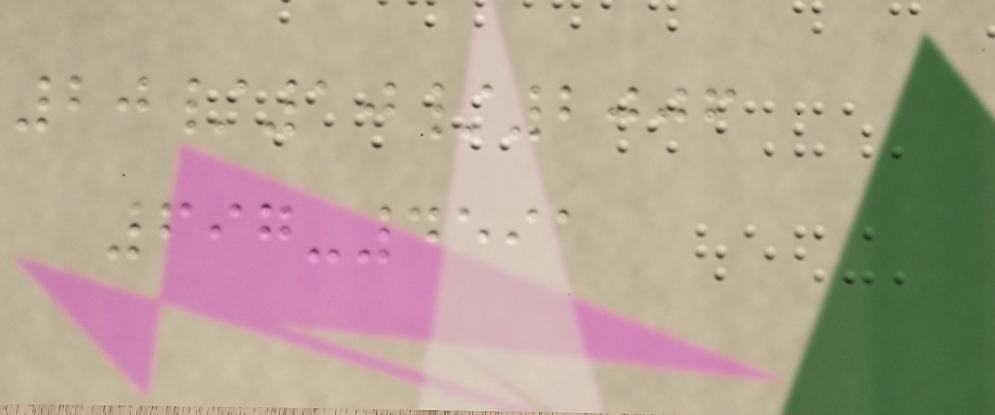20/10/2006
697-4591
